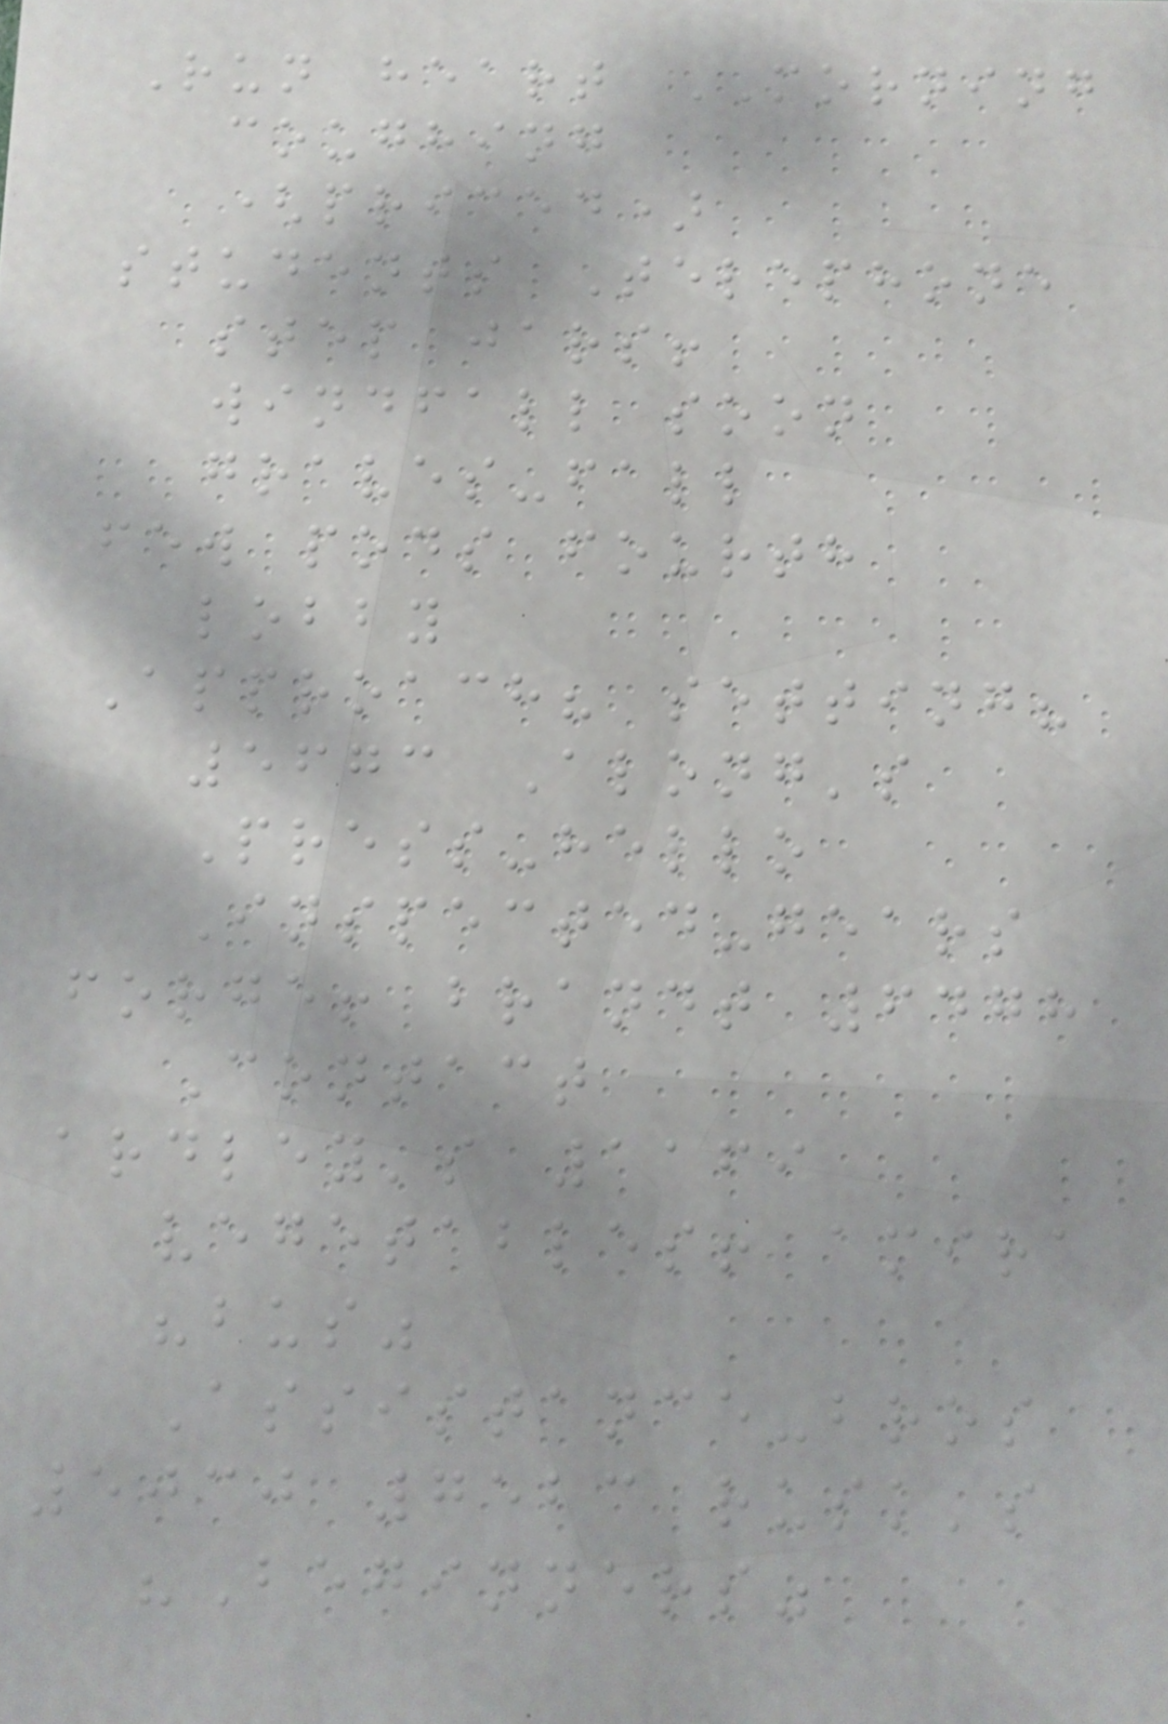Run heart MORNING
coughing
(priced)
students Telephone
step jars!
windfall soon
graves-fall
few pods fourth
lobby
Approach? setting?
5673 Along's
Press-hello
Inspected-gears
forge! brandt 6478
Contact
ardley's 1169
vegetables! amira
"bus"
Assistance-bros
5030 7523 rusk's
"Beginners"
